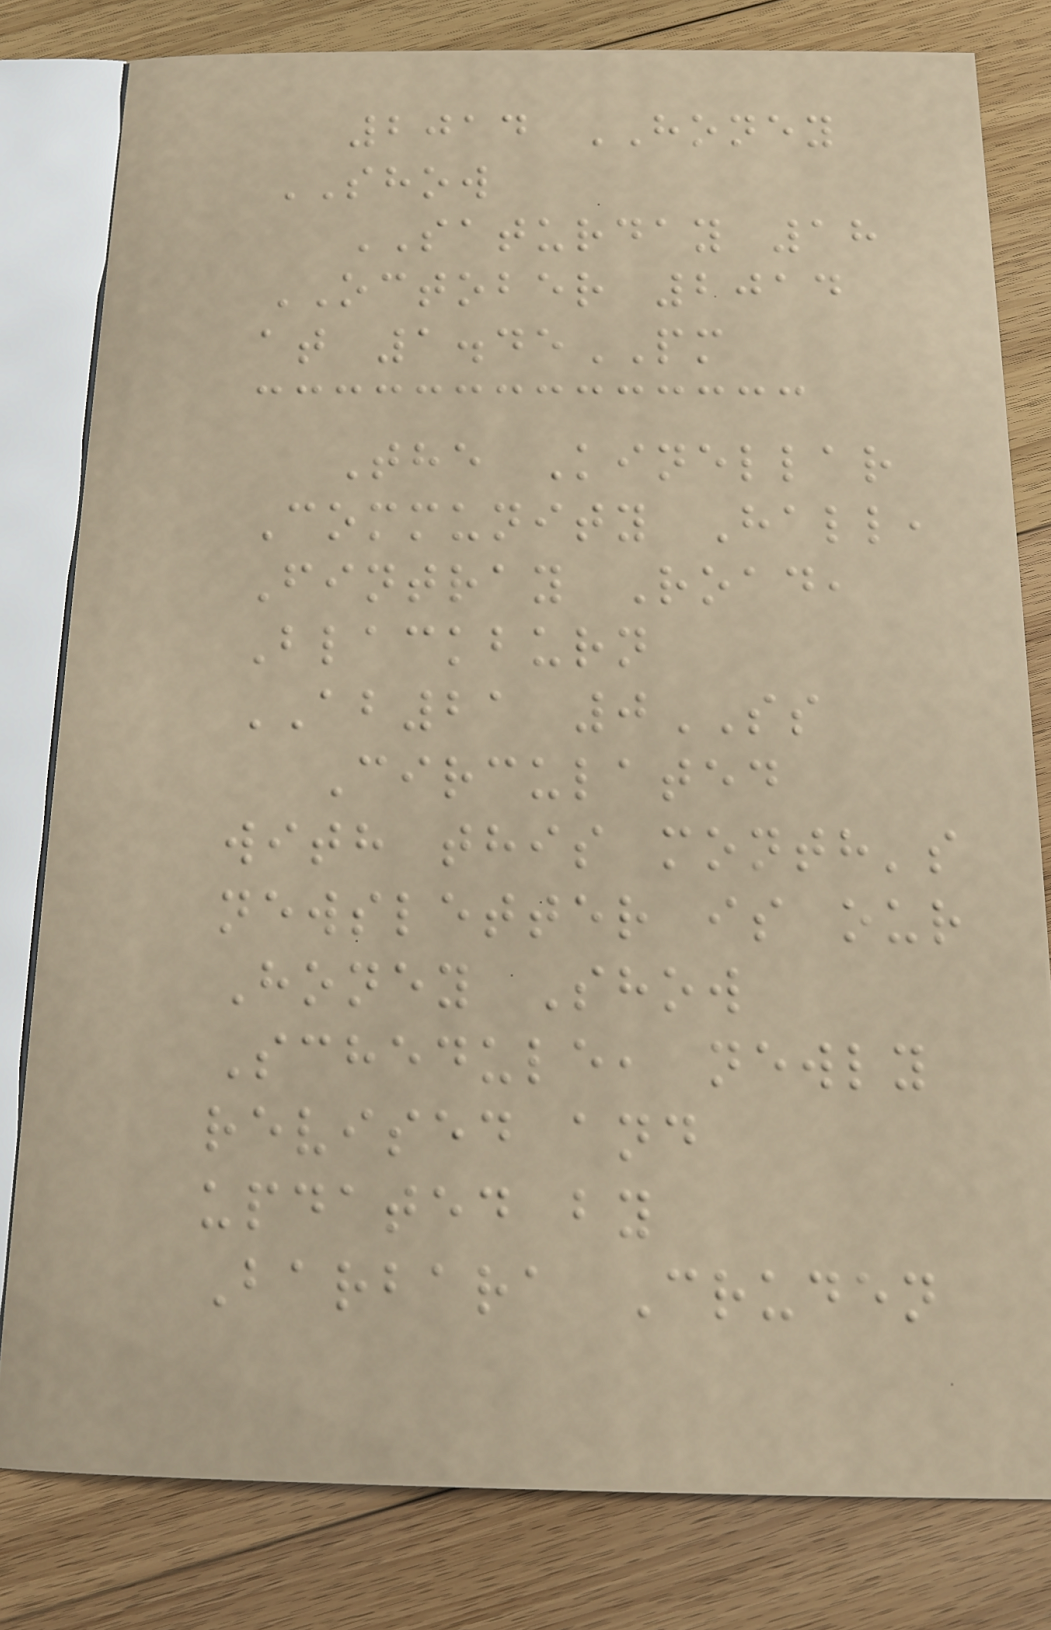2014 HONEY
SHOW
SATURDAY 18
OCTOBER 2014
at 1.45PM
The Kinellar
Community Hall,
Fintray Road,
Blackburn
AB21 0SS
Circulated
with this month's
newsletter is our
Honey Show
Schedule, newly
revised and
updated by
Barbara Cruden
